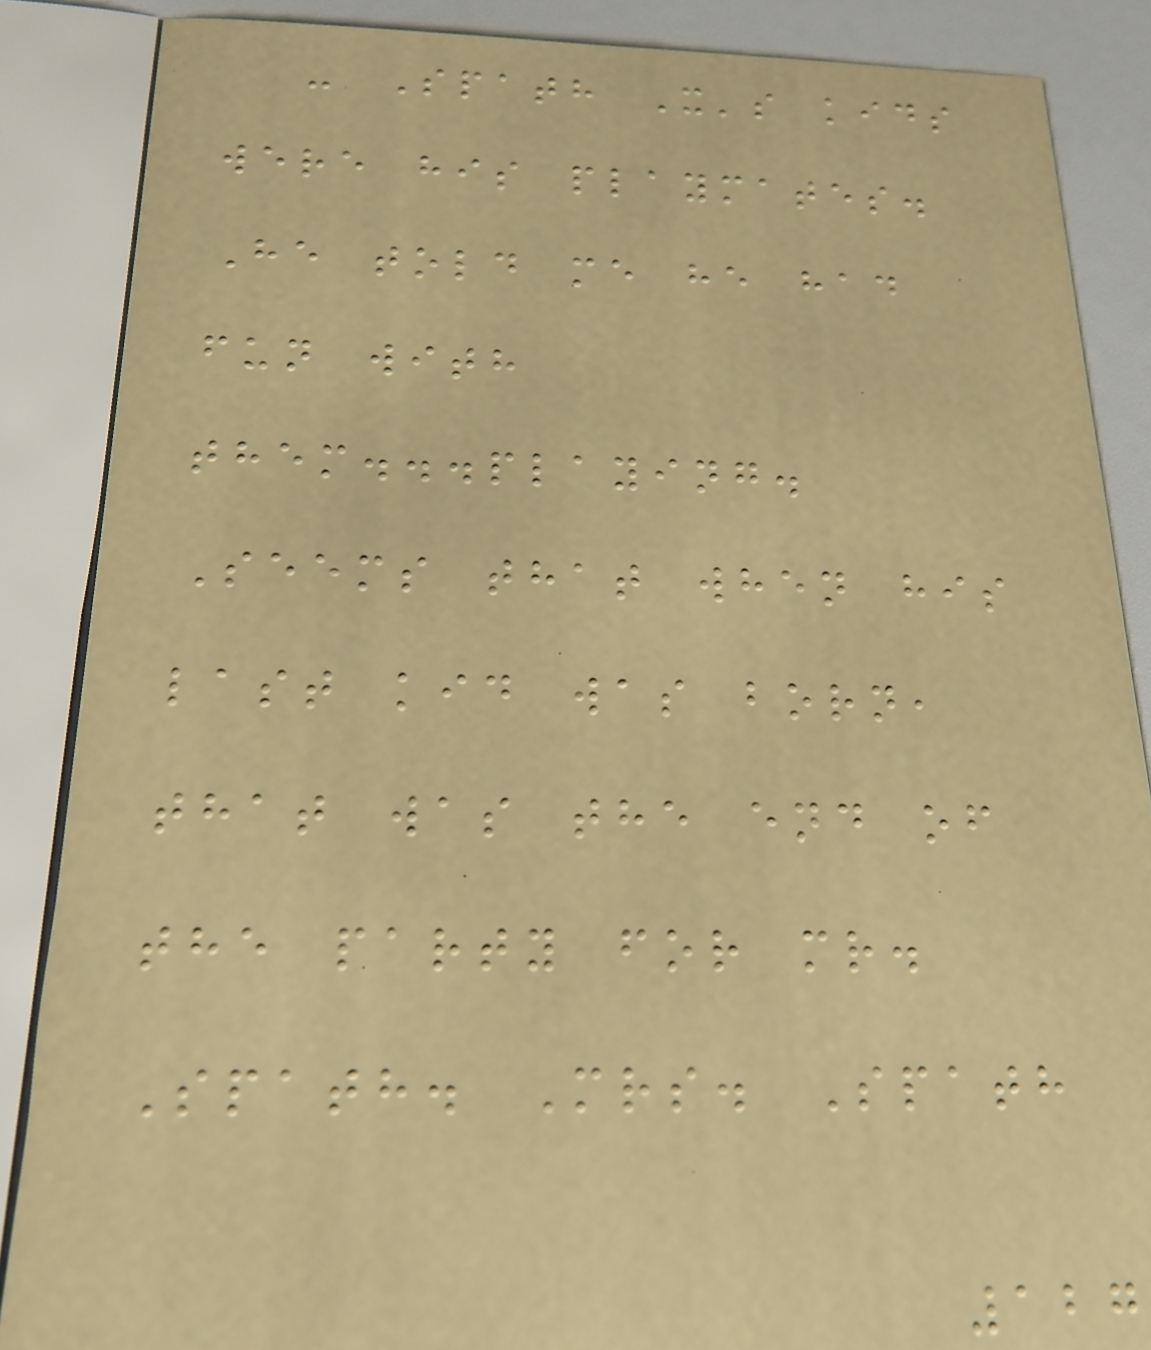- Spath X's kids
were his playmates.
He told me he had
fun with
them...playing.
Seems that when his
last kid was born,
that was the end of
the party for mr.
Spath. Mrs. Spath
127
